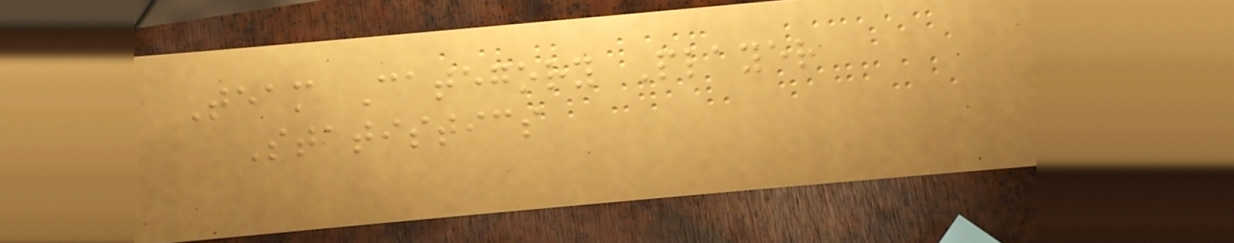Team Category Player
Statistics
